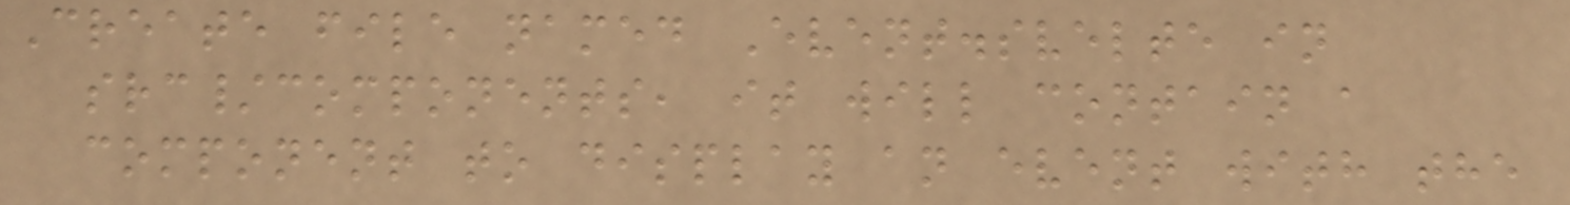Create file named Event.svelte in
src/components, it will contain a
component to display an event with the
